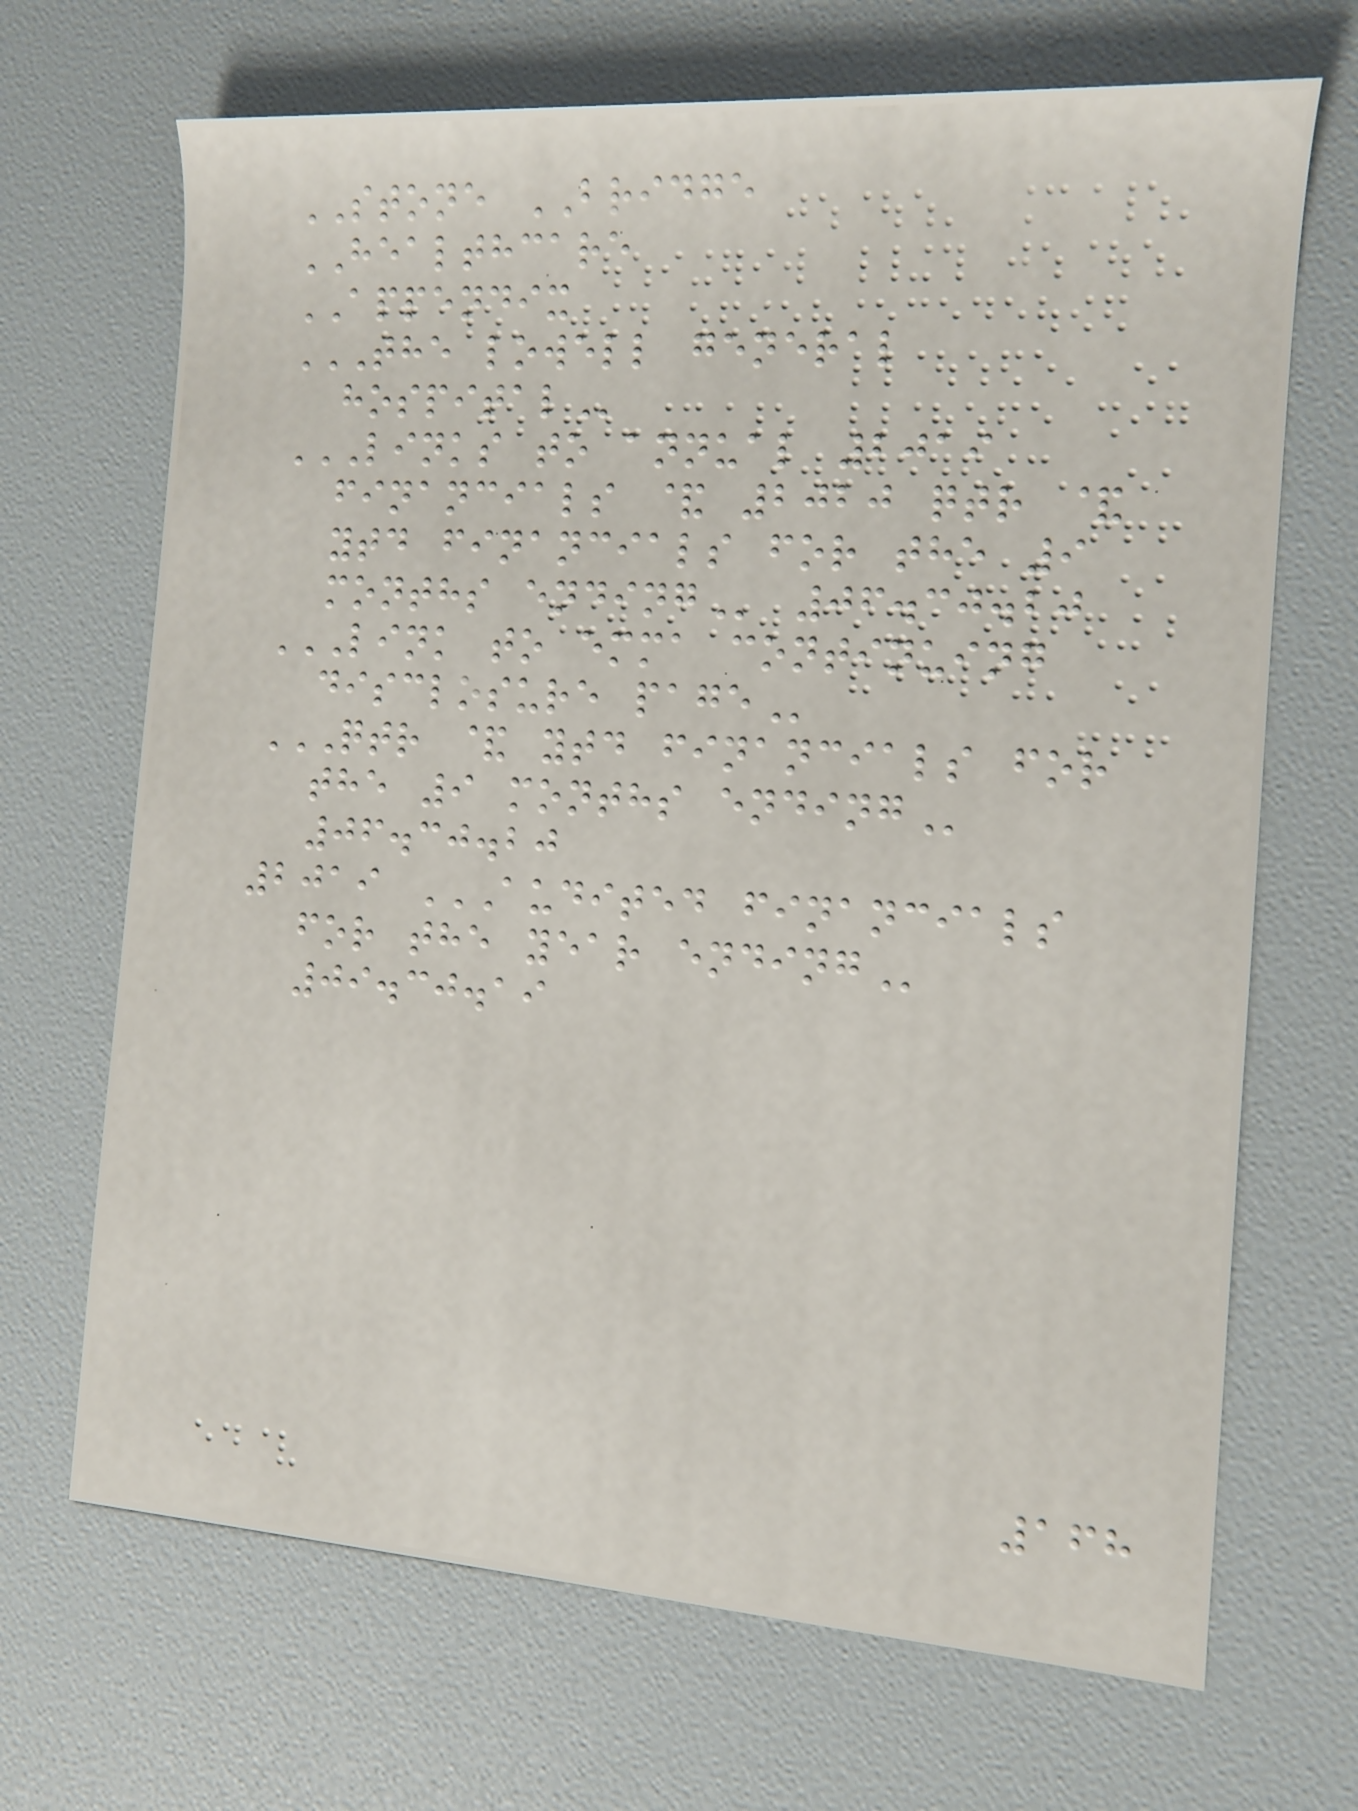STONE BRIDGE
HEALTHCARE
APPENDIX
THE LOWELL GENERAL
HOSPITAL
LINKS TO ANNUAL 2019
FINANCIALS & 2020 QTR &
YTD FINANCIALS FOR THE 9
MONTHS ENDING 06.30.20
LINK TO EMMA CONTINUING
DISCLOSURE PAGE
QTR & YTD FINANCIALS FOR
THE 9 MONTHS ENDING
06.30.20
2019 AUDITED FINANCIALS
FOR THE YEAR ENDING
09.30.19
168
